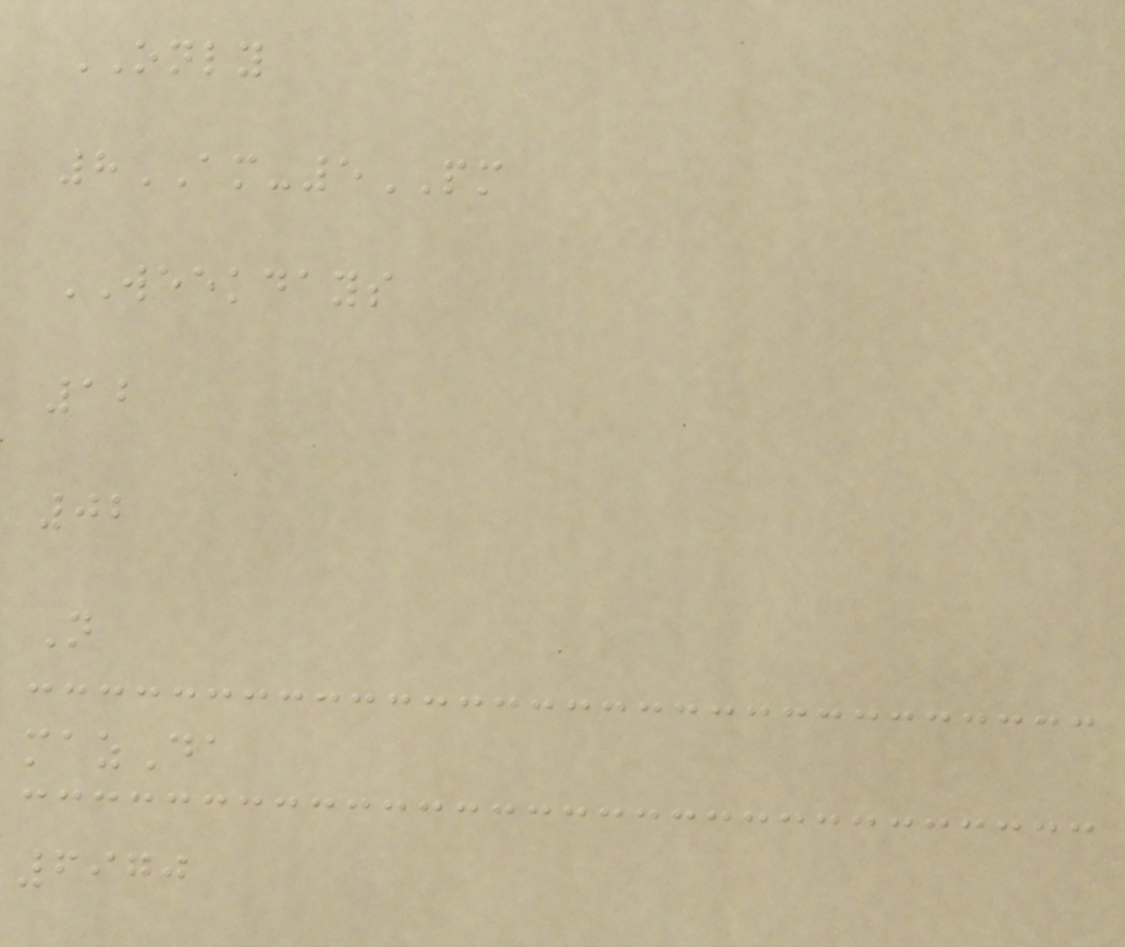ONLY
8AM-5PM
WEEKDAYS
12
02
N
mazDa
6970
